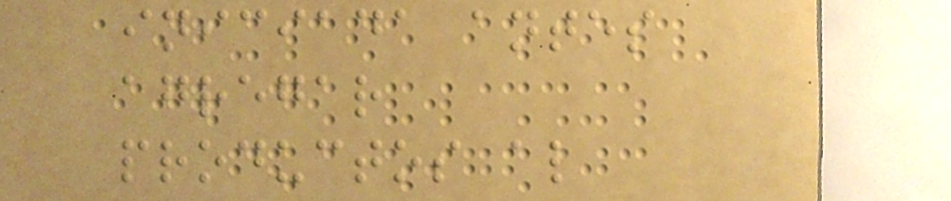iniciada antes
agregar
productos al
